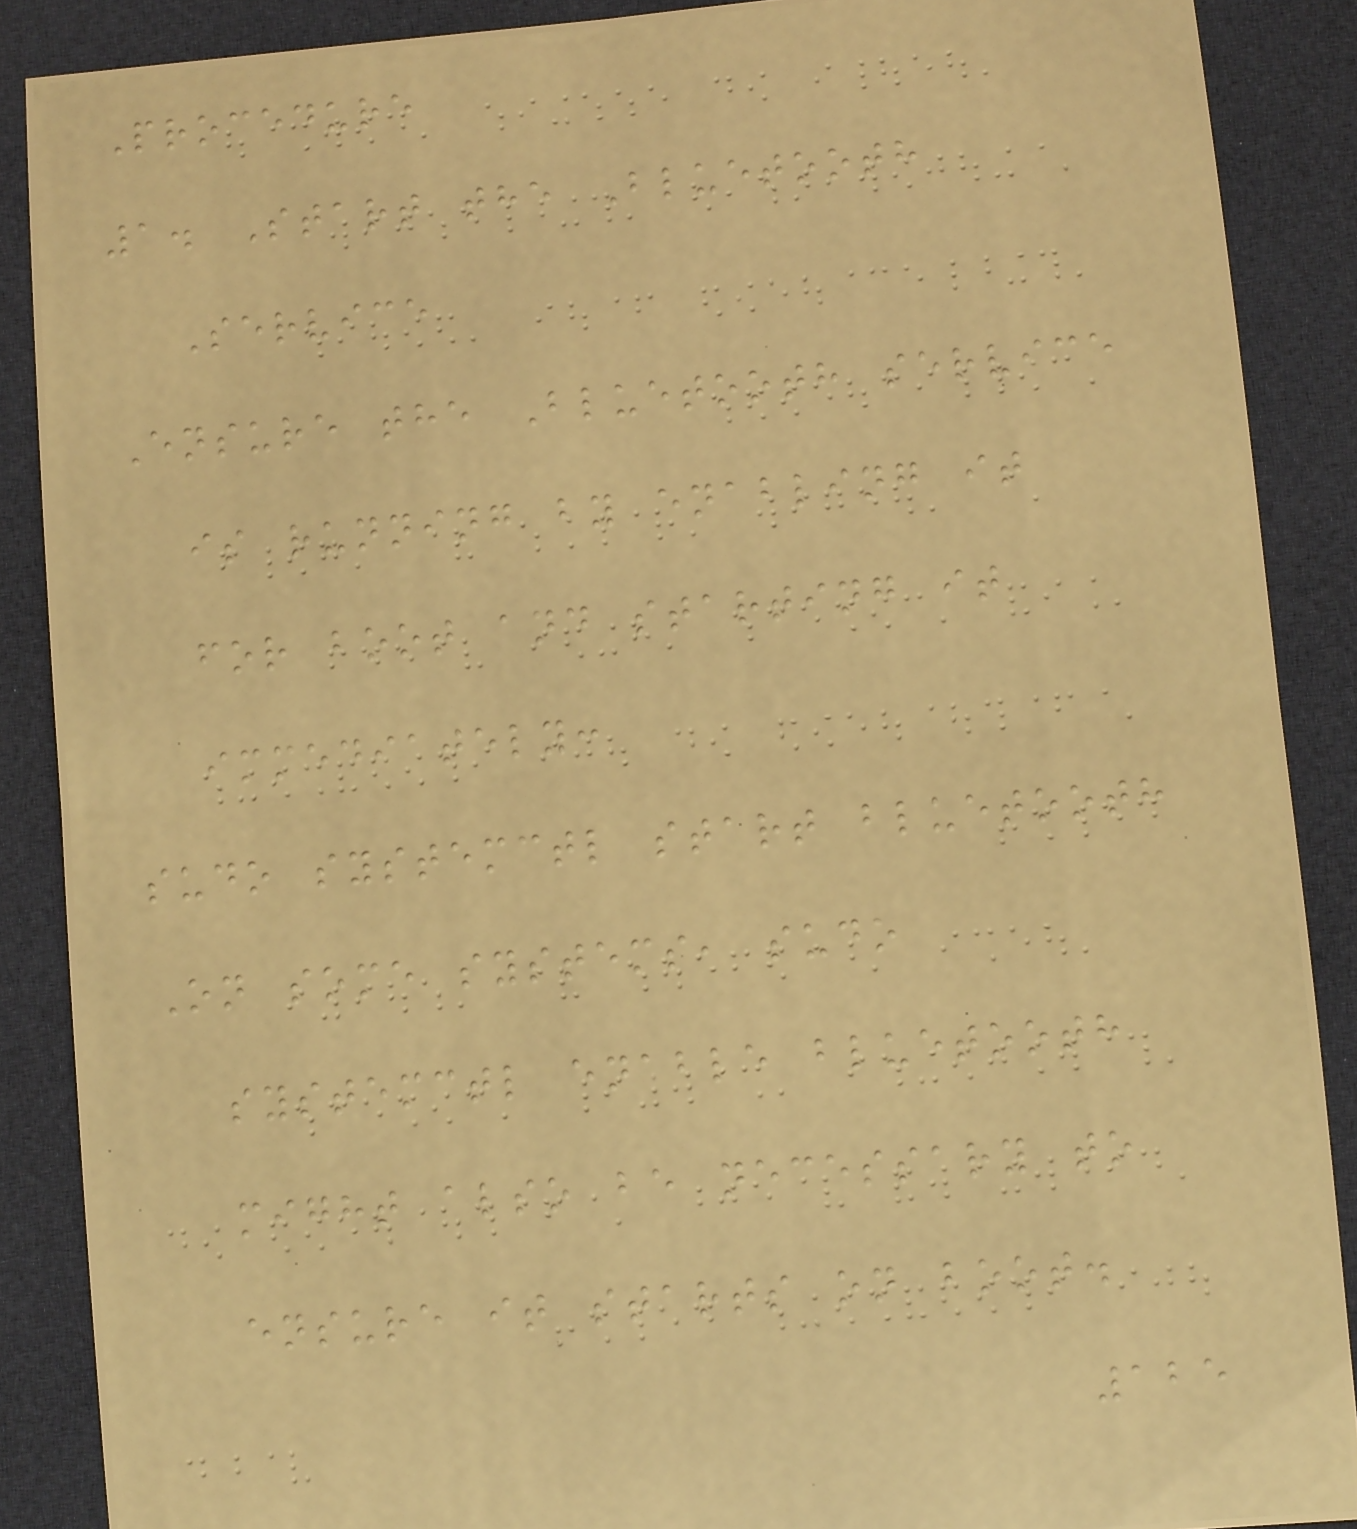Procedure
1. Start the Bluetooth
Service
Ensure the Bluetooth service
is running by enabling it
for boot and starting it
immediately:
sudo systemctl start bluetooth
On some systems, sudo
systemctl enable bluetooth
might also be necessary to
ensure it starts on boot.
125
